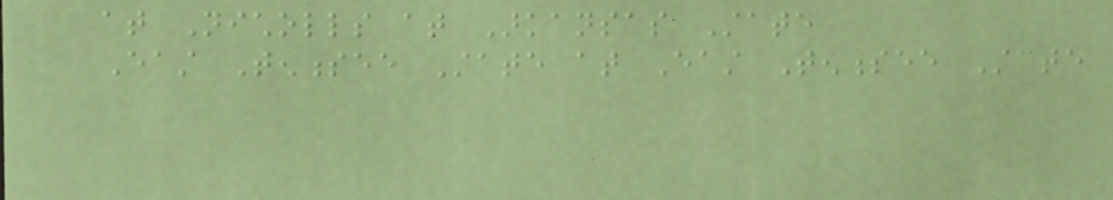at Nicholls at Arkansas State
East Tennessee State at East Tennessee State
